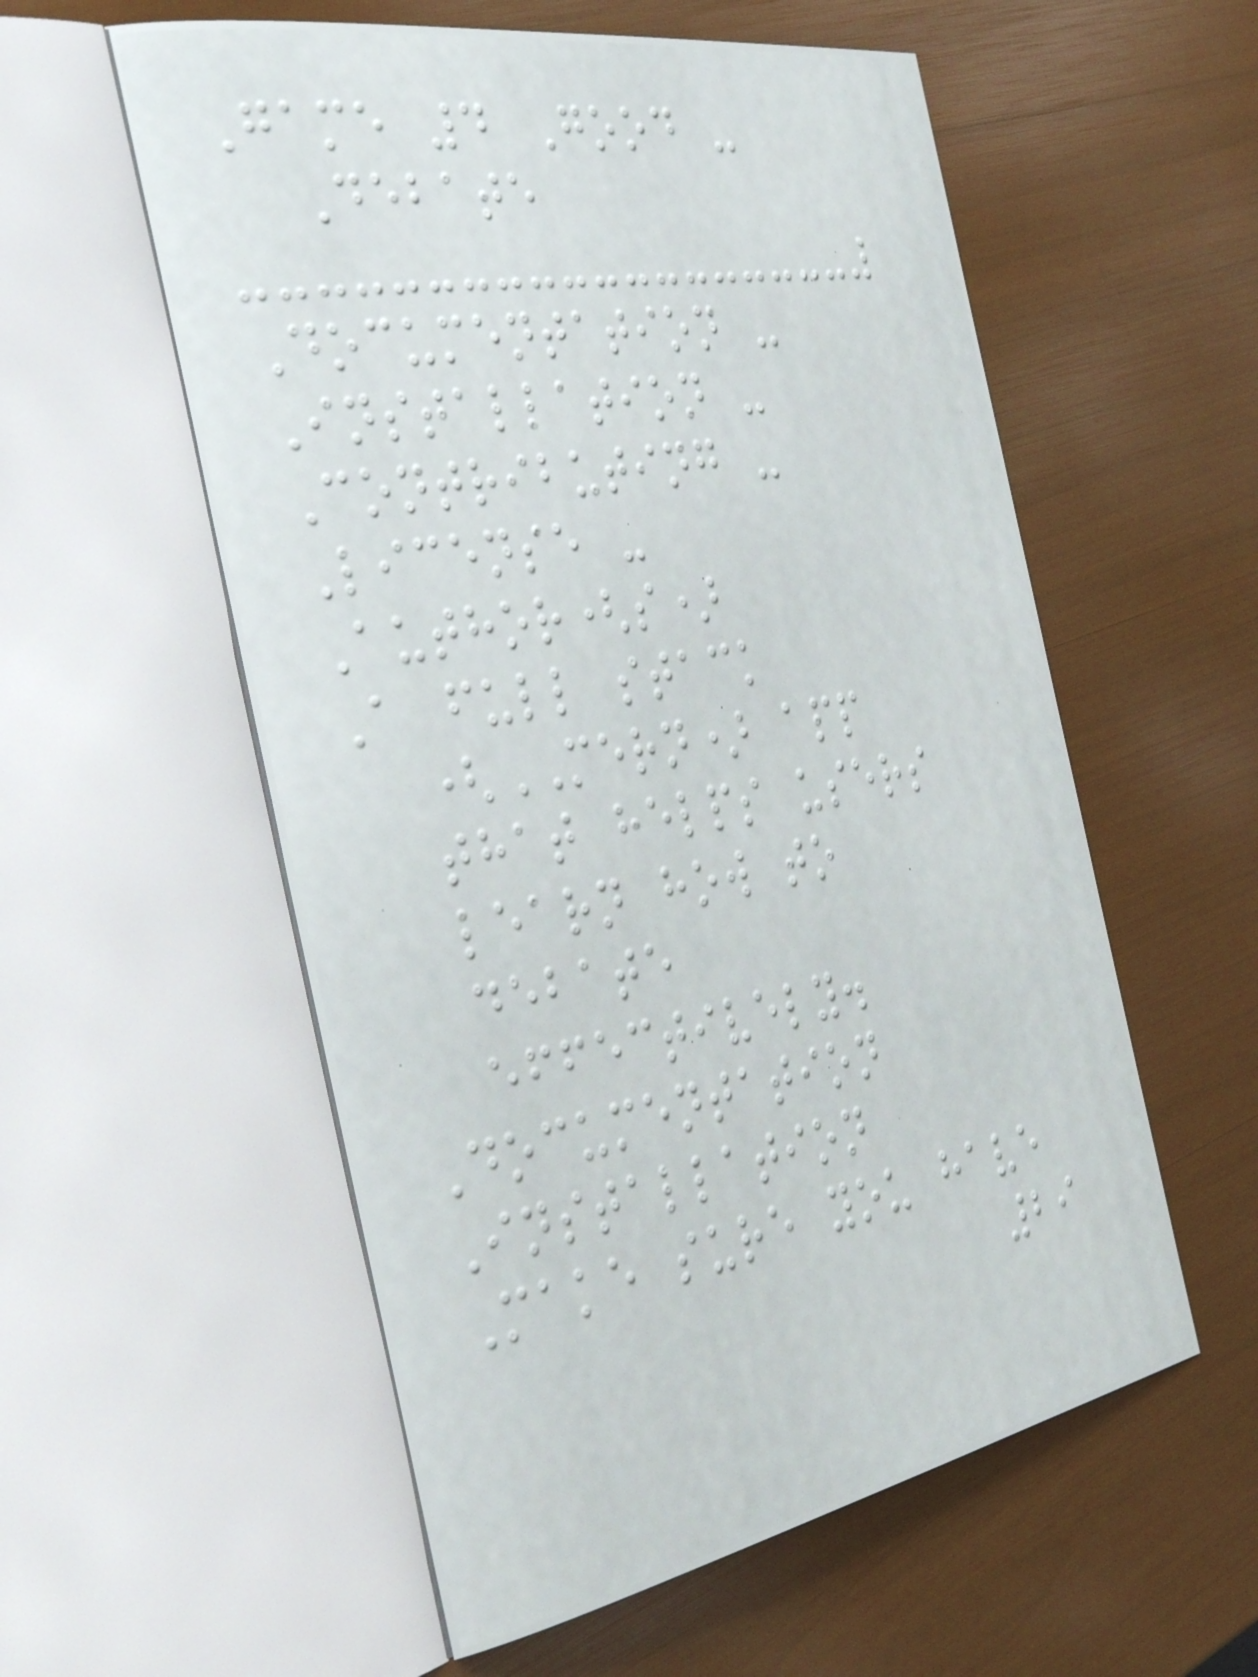Game 4 Good -
Debate
Documentation -
Installation -
Contributing -
License -
Author(s)
A full stack
(MERN) app
that helps users
learn how to
debate
effectively.
Documentation
Installation
Make sure you have
29
